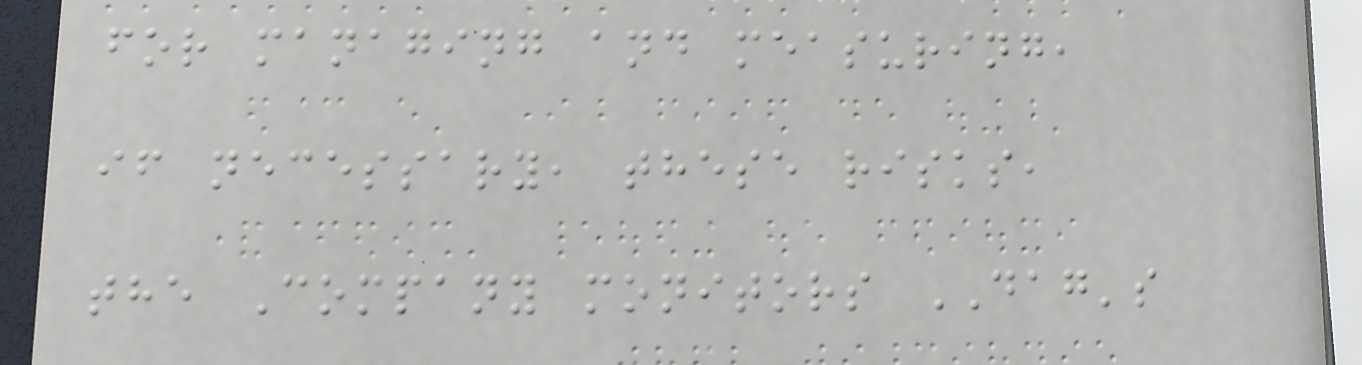for managing and measuring,
if necessary, these risks,
the Company monitors DAG's
